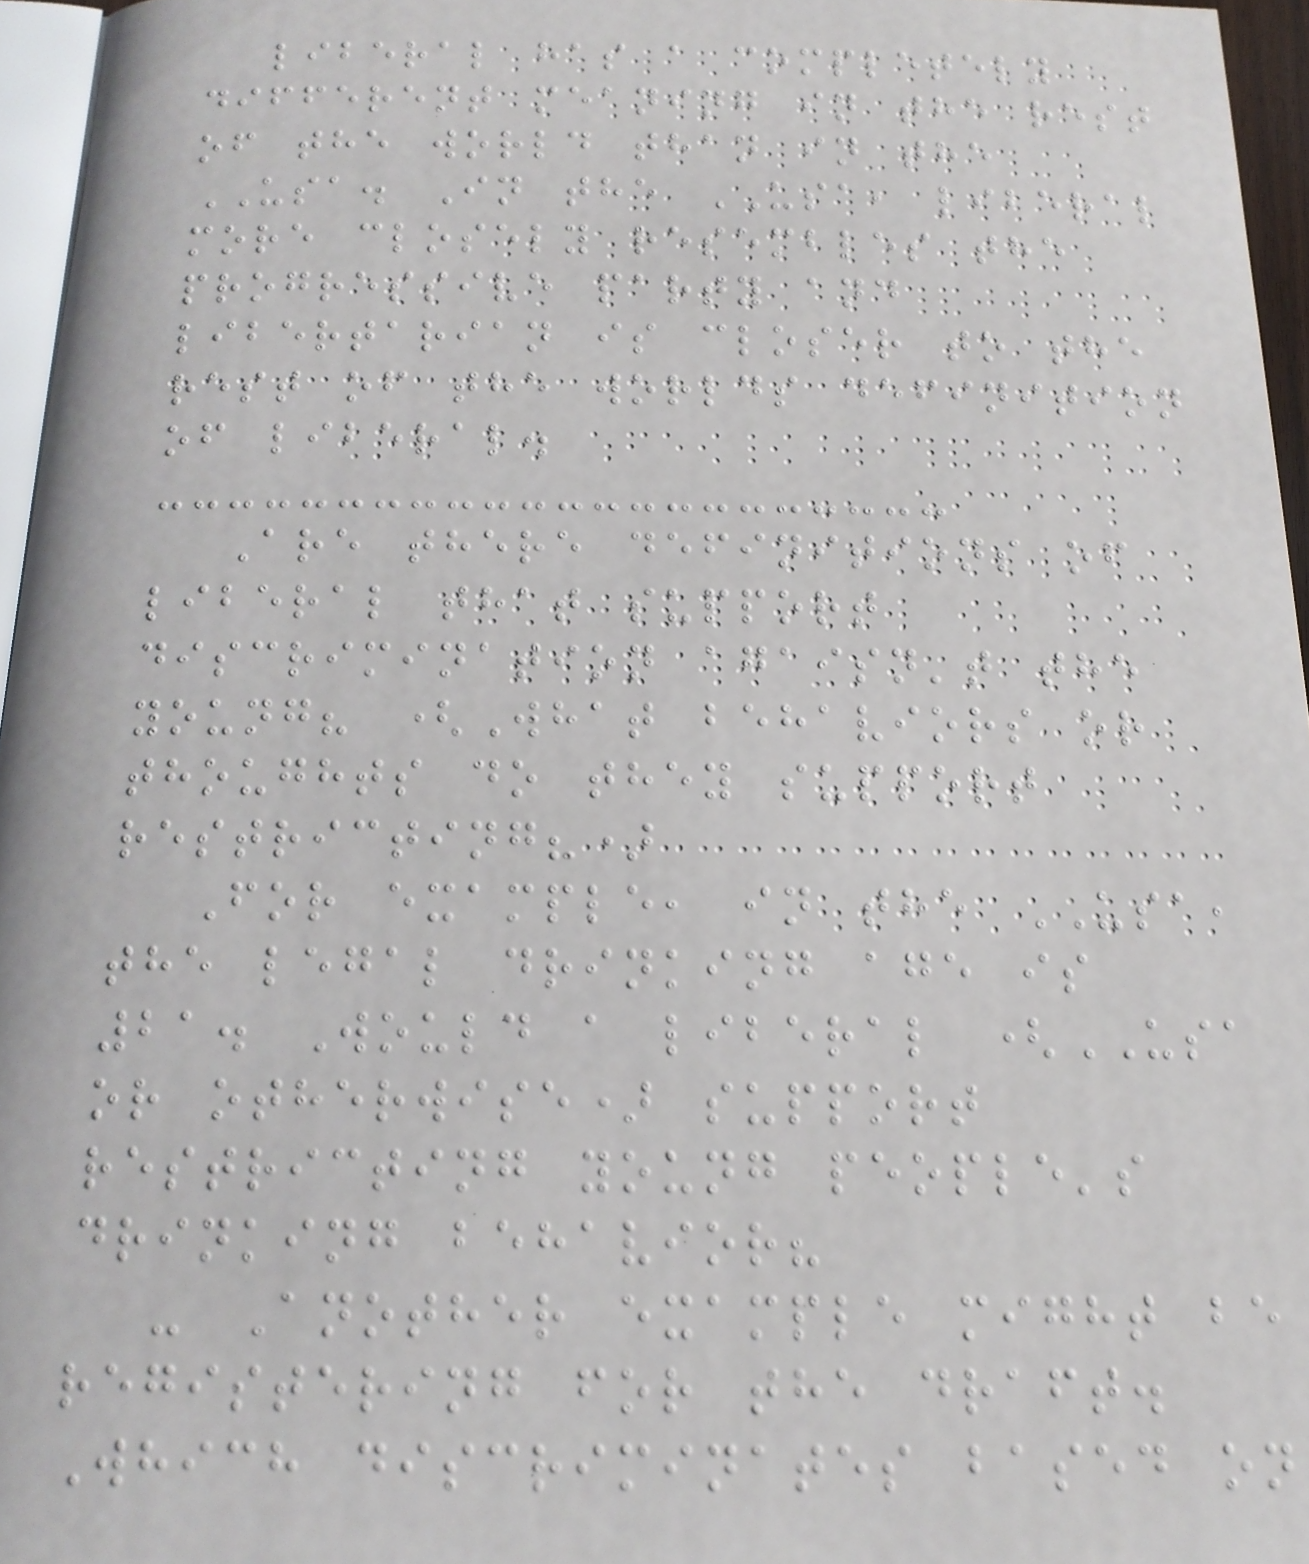liberal has a completely
different meaning in the rest
of the world than in the
USA. In the USA, liberal
more closely resembles the
progressive party and
libertarian is closer to the
rest of the worlds definition
of liberal.
Are there definitions of
liberal that support
discrimination agaisn't the
young? (What behaviors or
thoughts do they support
restricting?)
For example, in the USA,
the legal drinking age is
21. Would a liberal (USA
or otherwise) support
restricting young people's
drinking behavior?
- Another example might be
registering for the draft.
Which discriminates based on
